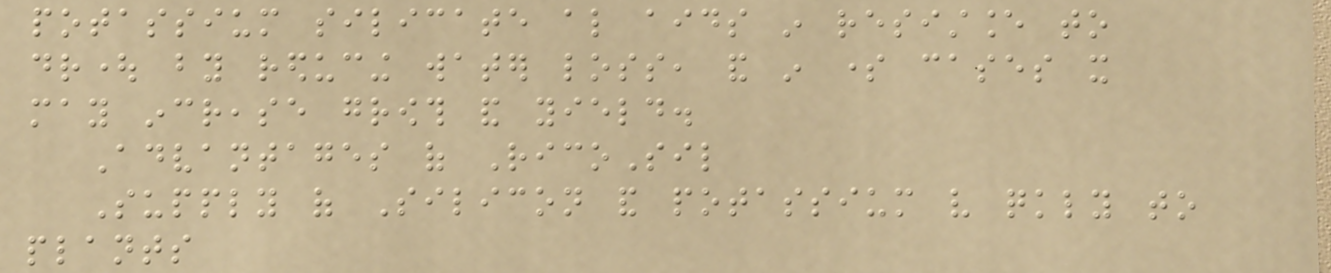potassium silicate also aids in resistance to
drought by reducing water loss, and in some cases it
may increase growth and yield.
Advantages of RicoSil
Supply of Silicon and potassium very quickly to
plants
